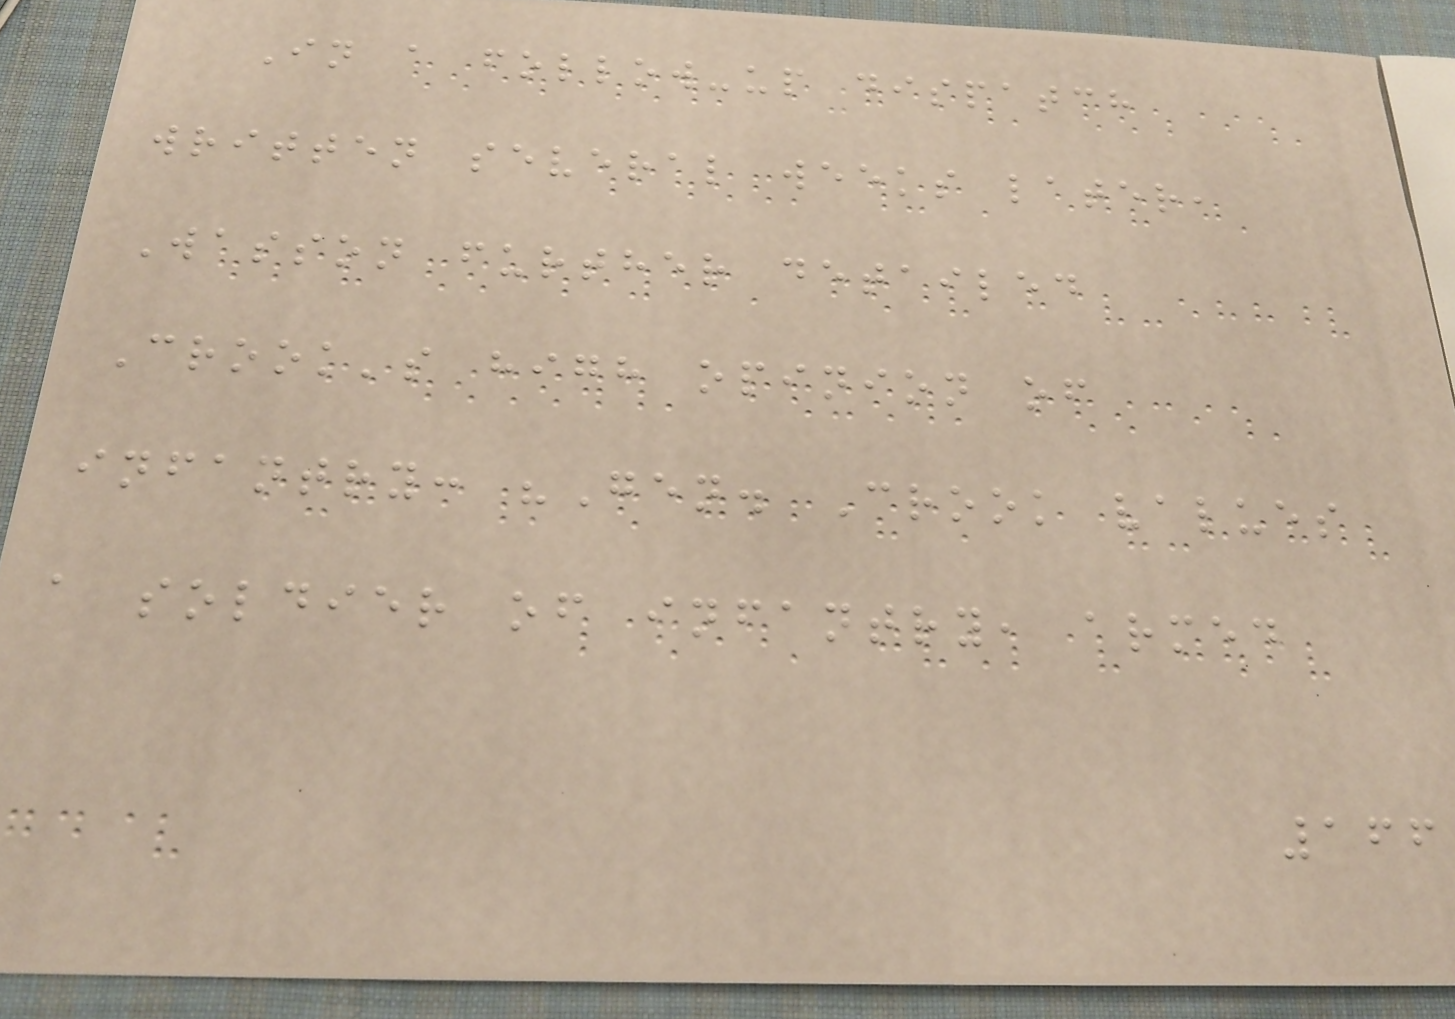In a follow-up dispatch
written several weeks later,
Wasson further detailed
Crook's high opinion of
infantry: "Gen. Crook values
a soldier of infantry, armed
166
